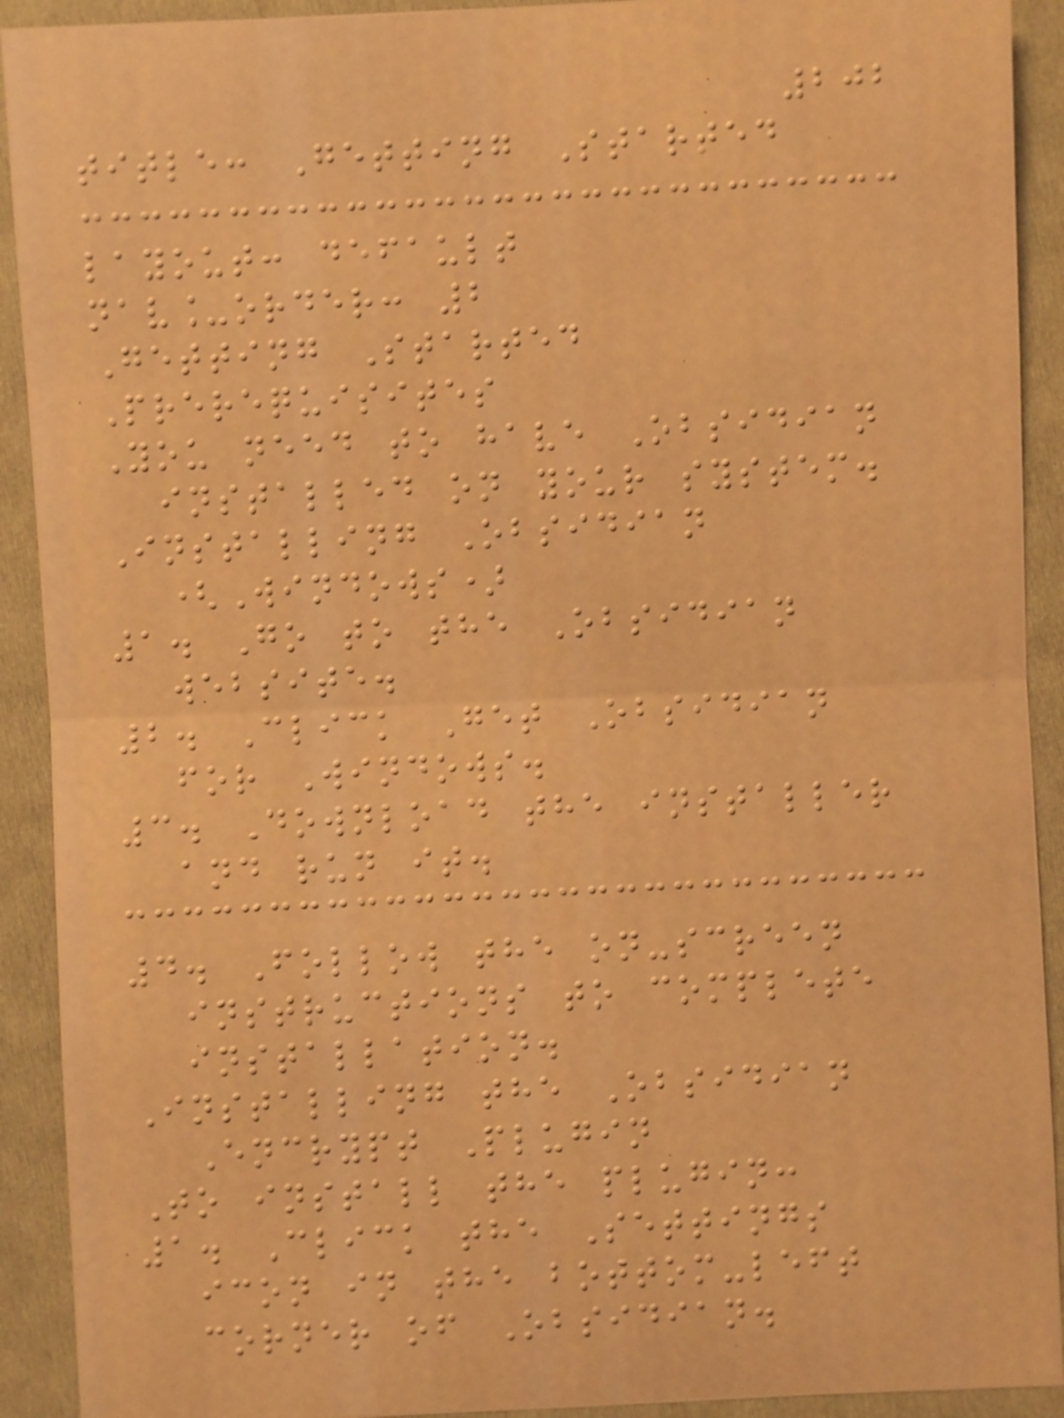202
title: Getting Started
layout: default
nav_order: 2
Getting Started
Prerequisites
You need to have Obsidian
installed on your system.
Installing Obsidian
(Windows)
1. Go to the Obsidian
website.
2. Click Get Obsidian
for Windows.
3. Download the installer
and run it.
4. Follow the on-screen
instructions to complete
installation.
Installing the Obsidian
Encrypt Plugin
To install the plugin:
1. Click the Settings
icon in the bottom-left
corner of Obsidian.
